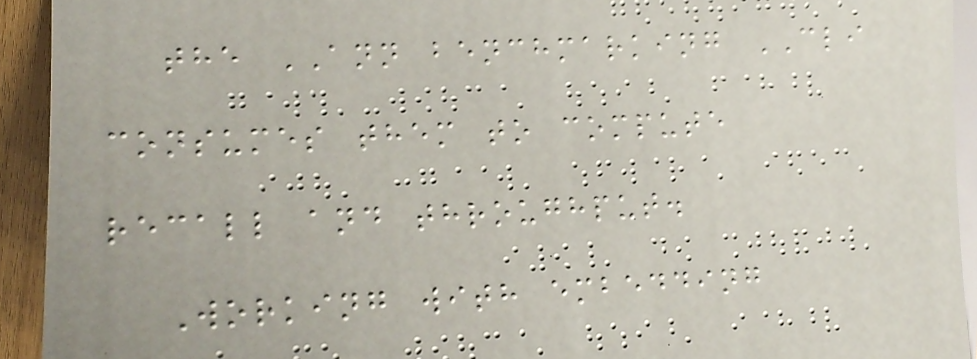the ANN benchmarking CLI
consumes them to compute
recall and throughput.
Working with embedding
